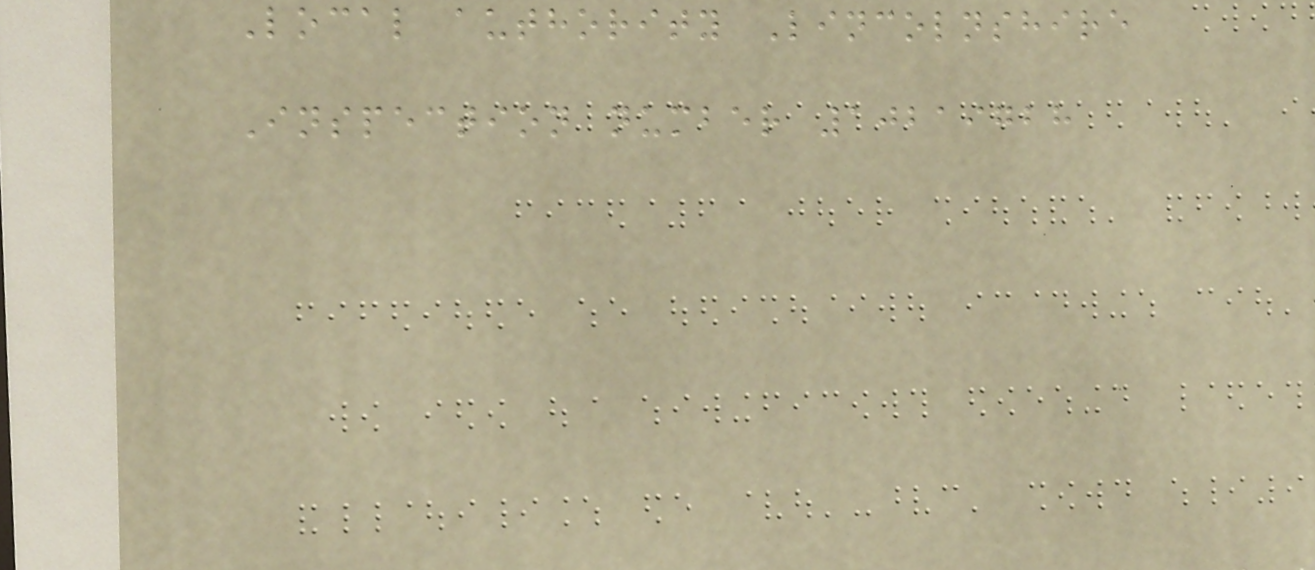Local authority Lincolnshire
Inspection number 10219728
